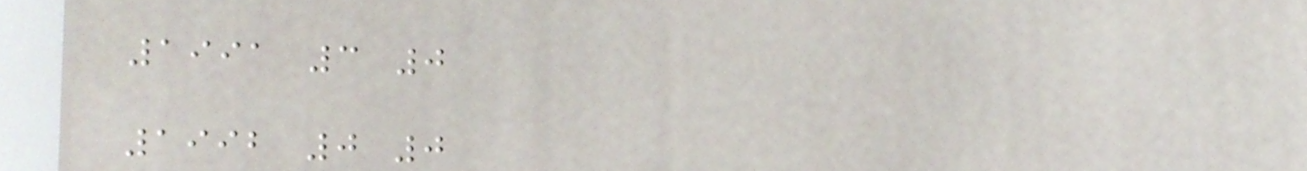1991 3 0
1992 0 0
